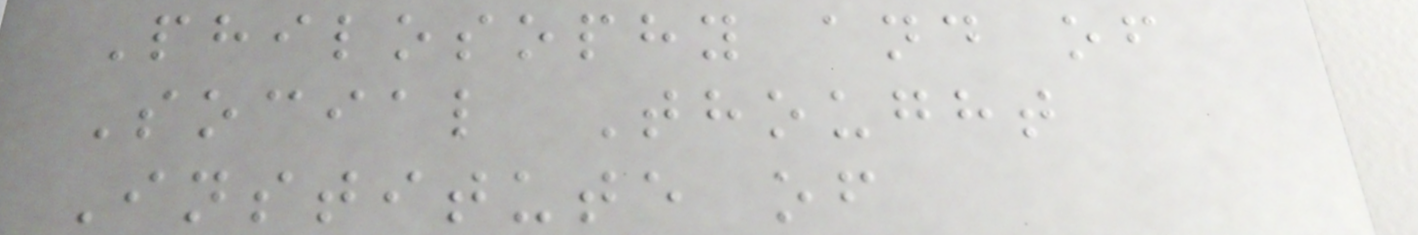Philosophy and of
Social Thought
Institute of
